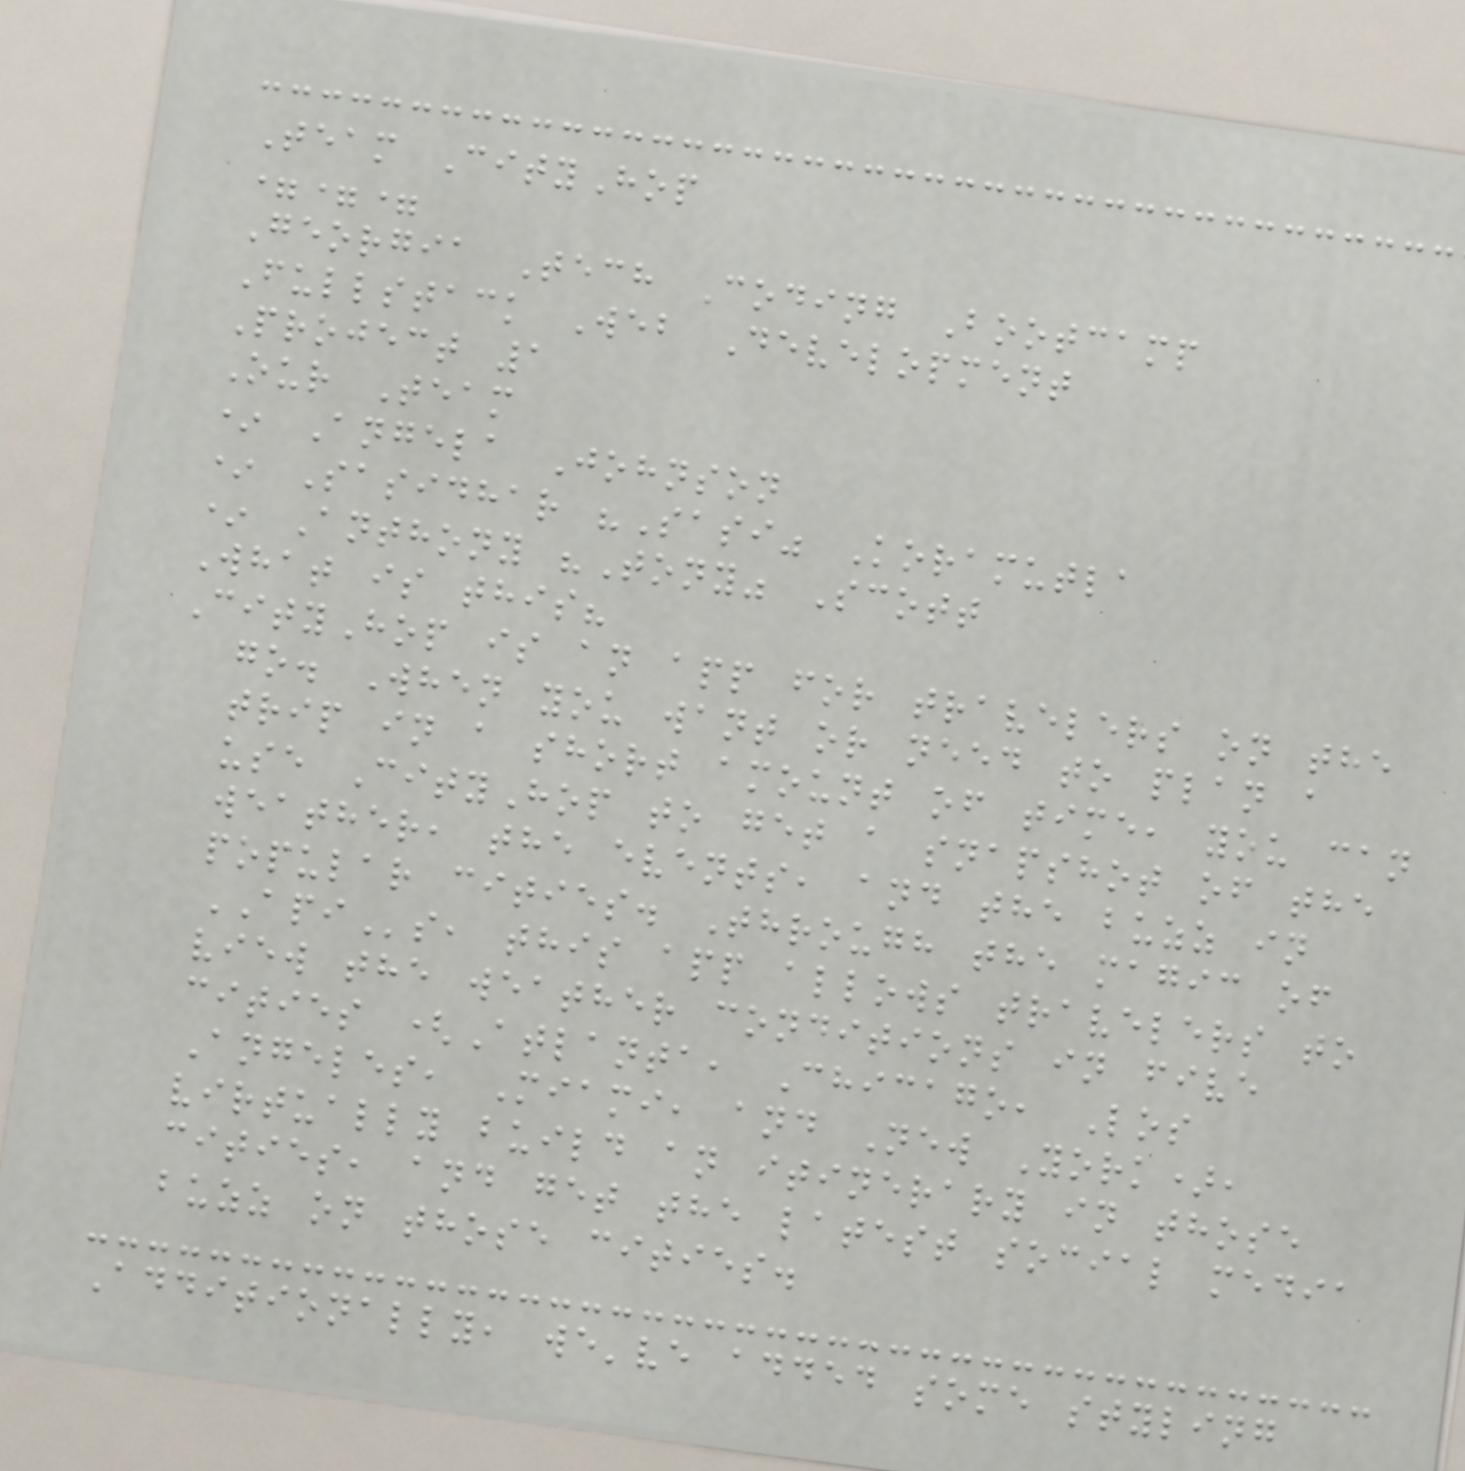Team CityHop
===
Georgia Tech Coding Bootcamp
Fullstack Web Development
Project 1
Our Team
* Angela Johnson
* Sasidhar "Sasi" Koramutla
* Anthony "Tony" Scott
What is this?
CityHop is an app for travelers on the
go. When you want or need to plan a
trip in a short amount of time, you can
use CityHop to get a snapshot of the
weather, the events, and the buzz in
popular cities. Through the magic of
APIs, this app allows travelers to
view the weather conditions in five
cities (Atlanta, Chicago, Los
Angeles, Miami, and New York),
virtually build an itinerary in those
cities, and get the latest social media
buzz on those cities.
Additionally, we've added some styling
